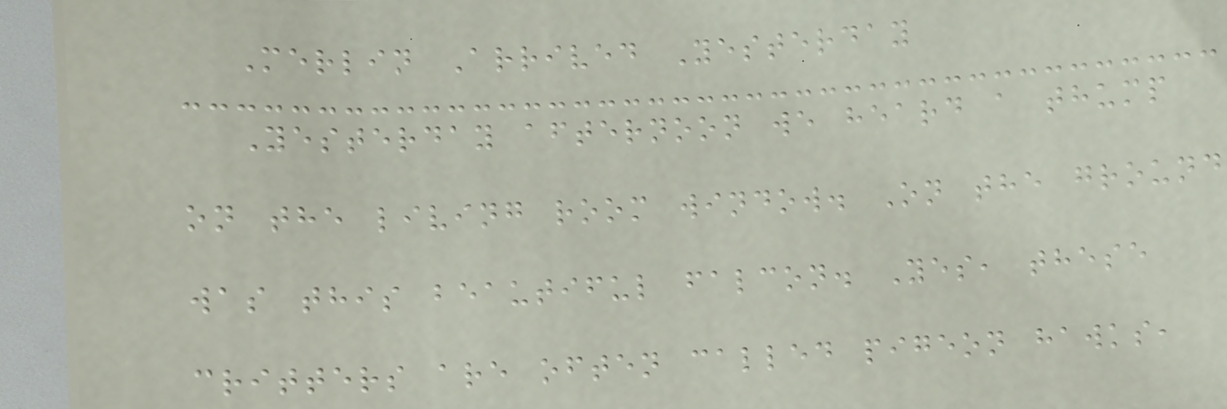Merlin Arrived Yesterday
Yesterday afternoon we heard a thump
on the living room window. On the ground
was this beautiful falcon. Yes, these
critters are often called pigeon hawks,
